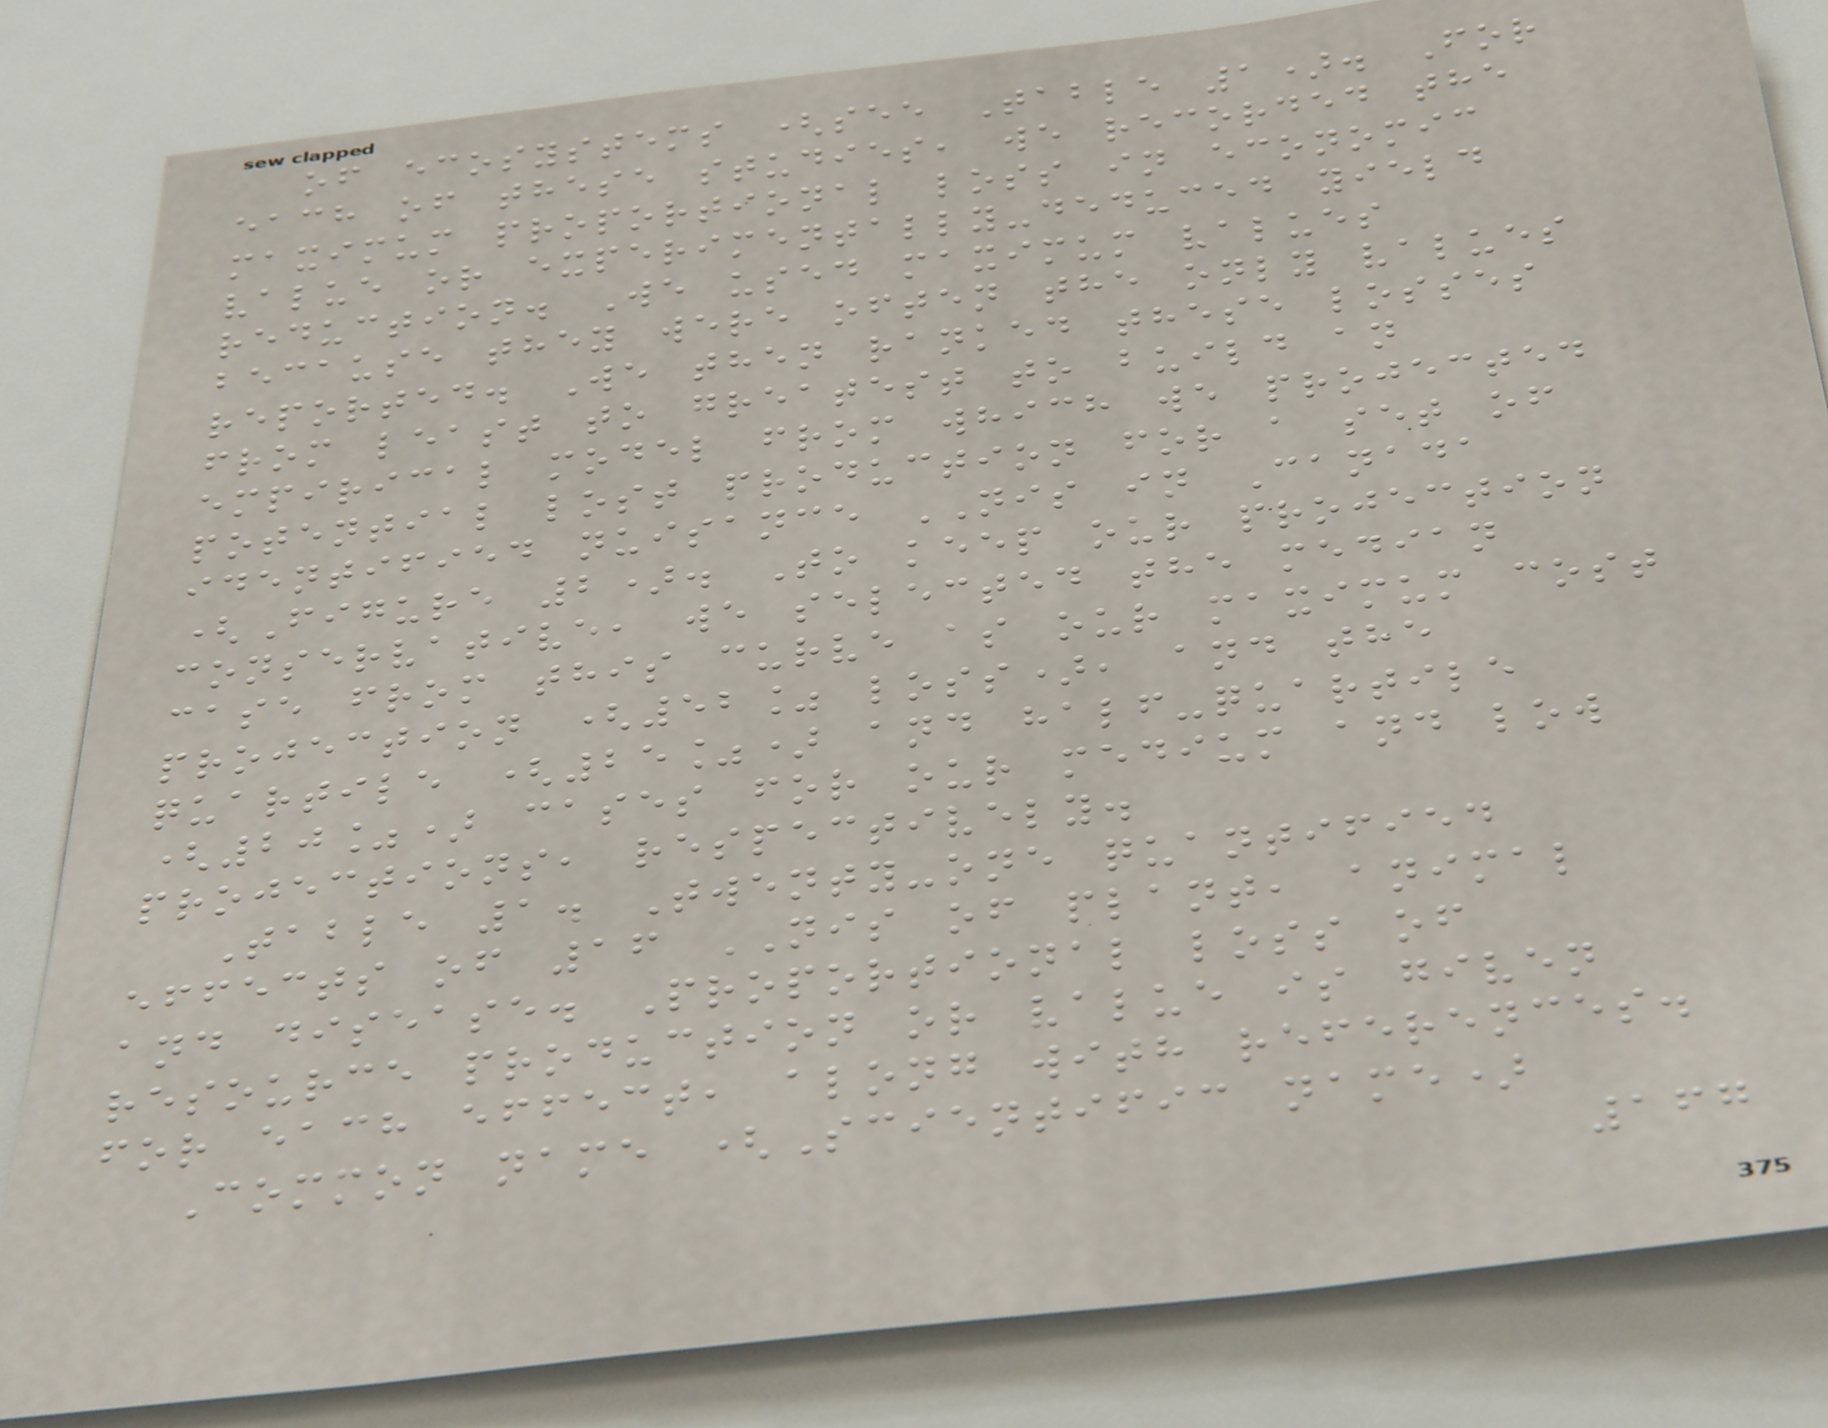of ecosystems (see Table 1). For
each of these studies, we recorded the
maximum proportional loss in economic
value or experimentally-deduced yield
reduction. We used maximum values
because they were often the only values
reported. We then ranked these losses
from least to greatest to build an
empirical model from which we projected
potential lost production for a set of
identified nuisance NIS in Canada
(Figure 2). To keep our projection
conservative, we selected the median
case from this curve as our maximum cost
projection (52% loss), and the
quartile (25%) and half-quartile
(20%) cases for our medium and low
projections, respectively.
Table 1. Twenty-one quantified
effects of 16 NIS of plant, animal
and disease. Proportional loss of
resource production or value is given
for each effect, along with references.
Common name (Scientific name)
167
